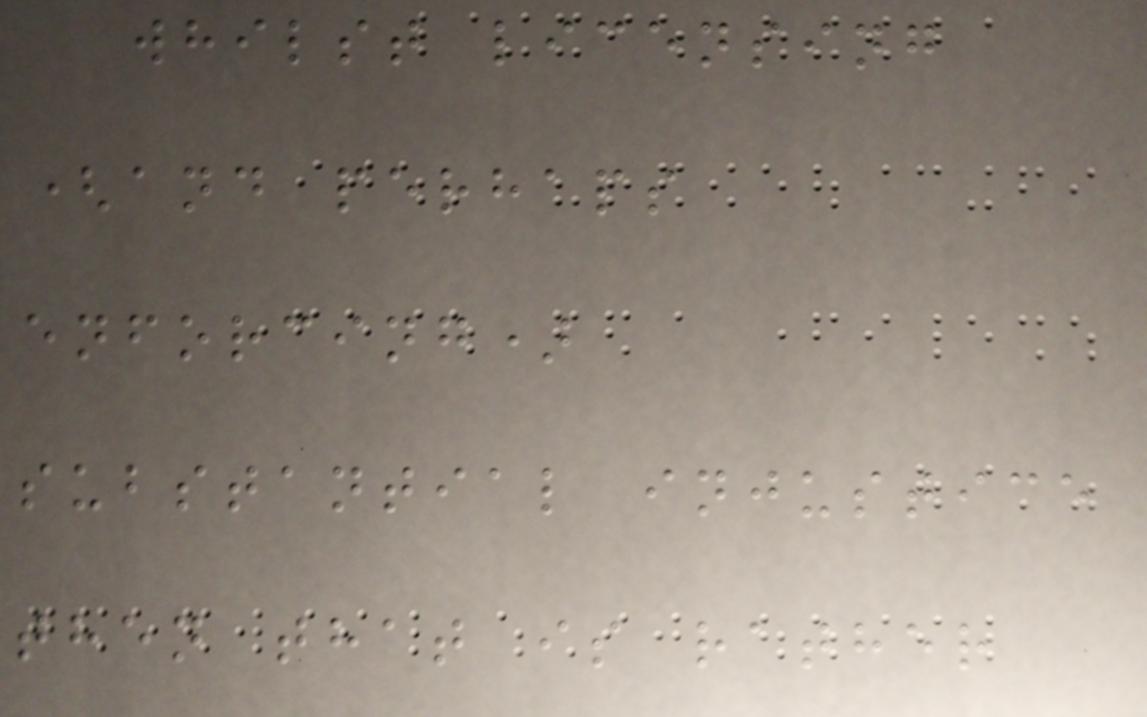whilst licensing
(and perhaps
enforcing)
substantial injustice
then that is rather
